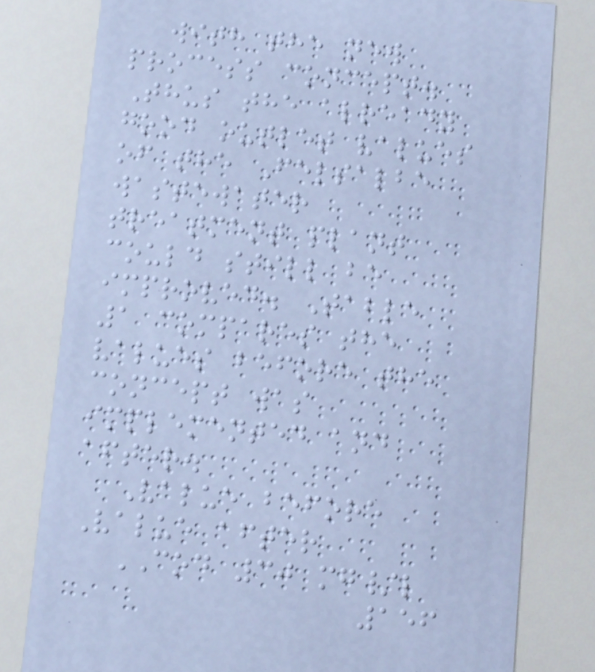with the new
process concept.
Thus the already
good outlet values
of the Felsalbe
wastewater
treatment plant
could still be
improved. Table
1 compares the
values before the
concept was
implemented and
after.
Value before
Value after
COD 30 mg/l
156
